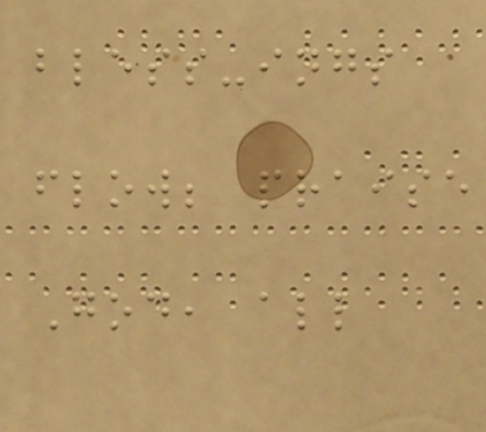bless-ings
flow; praise
God, all
